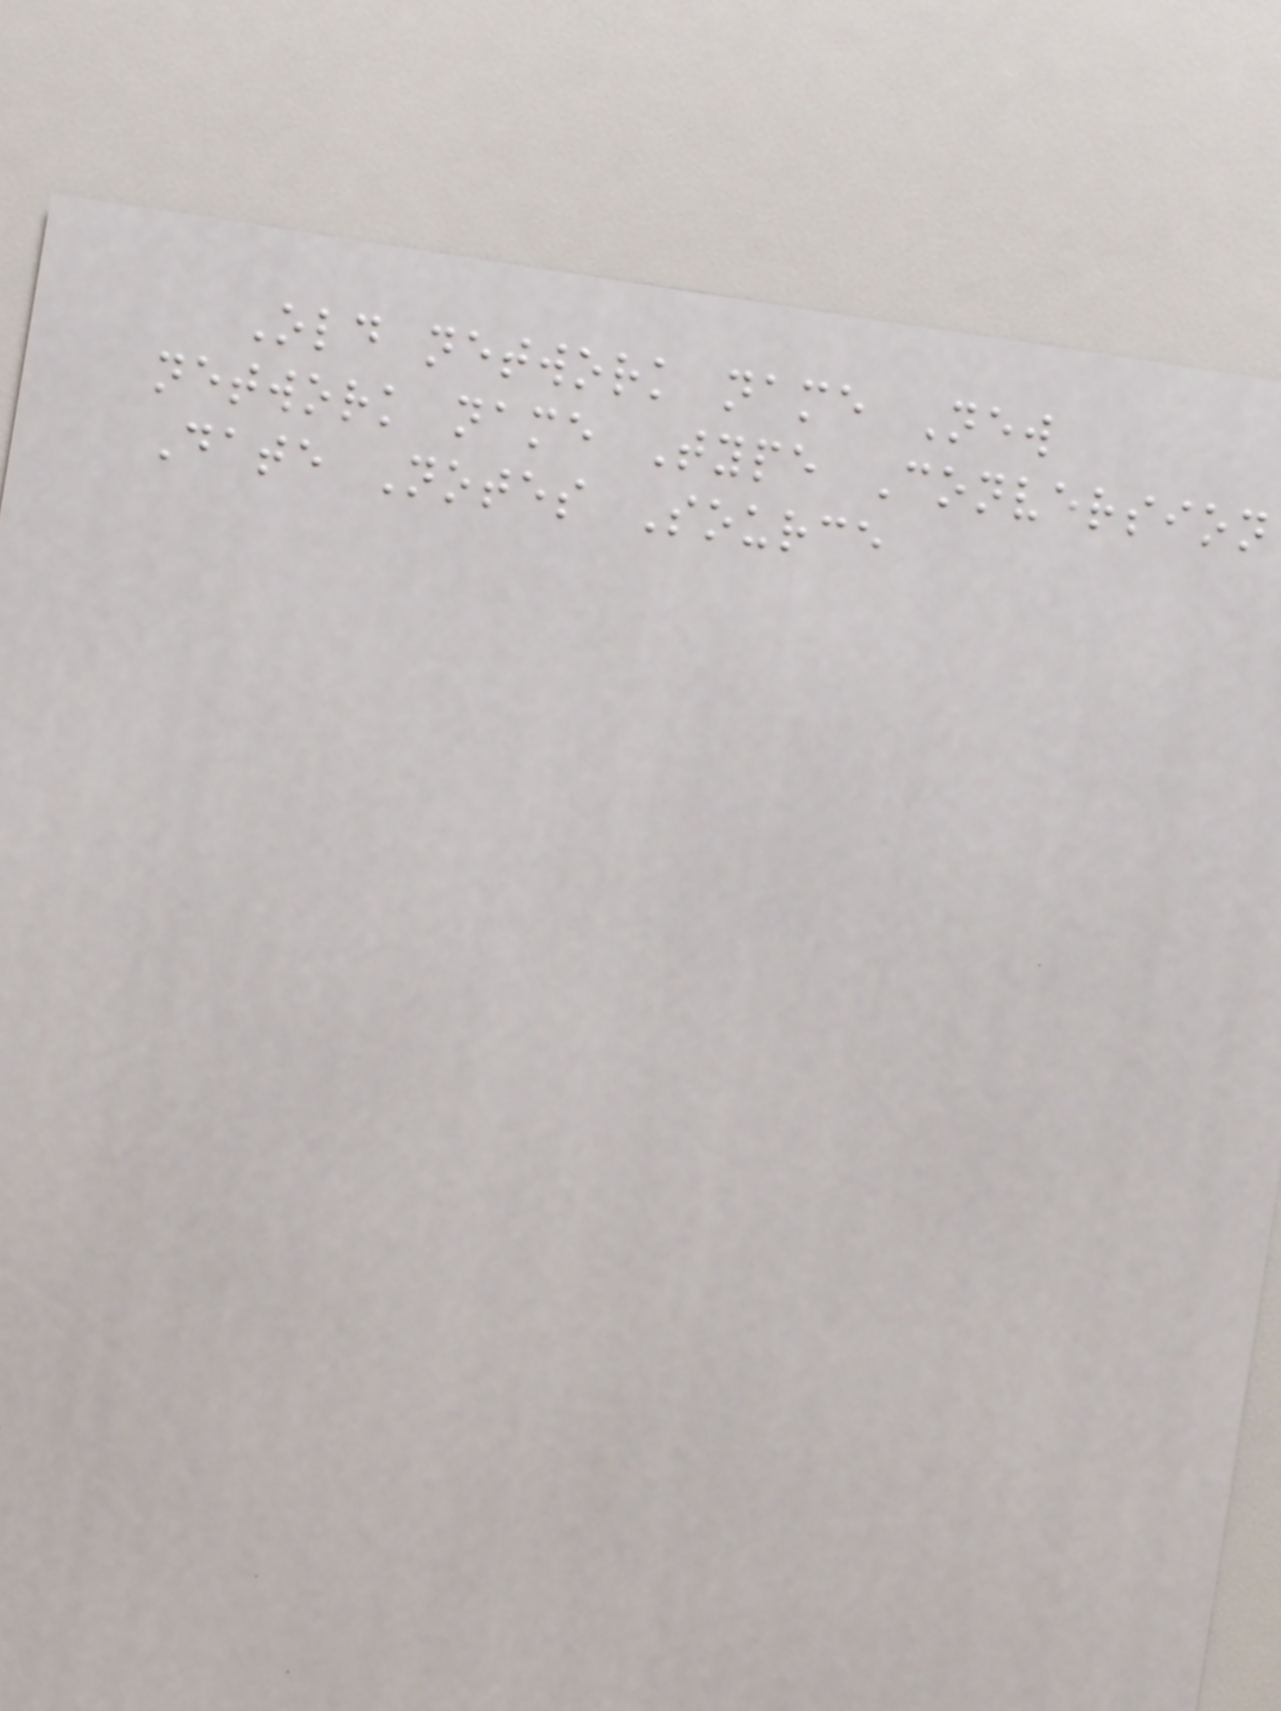Old network name New
network name Type Conversion
Date Notes Source
